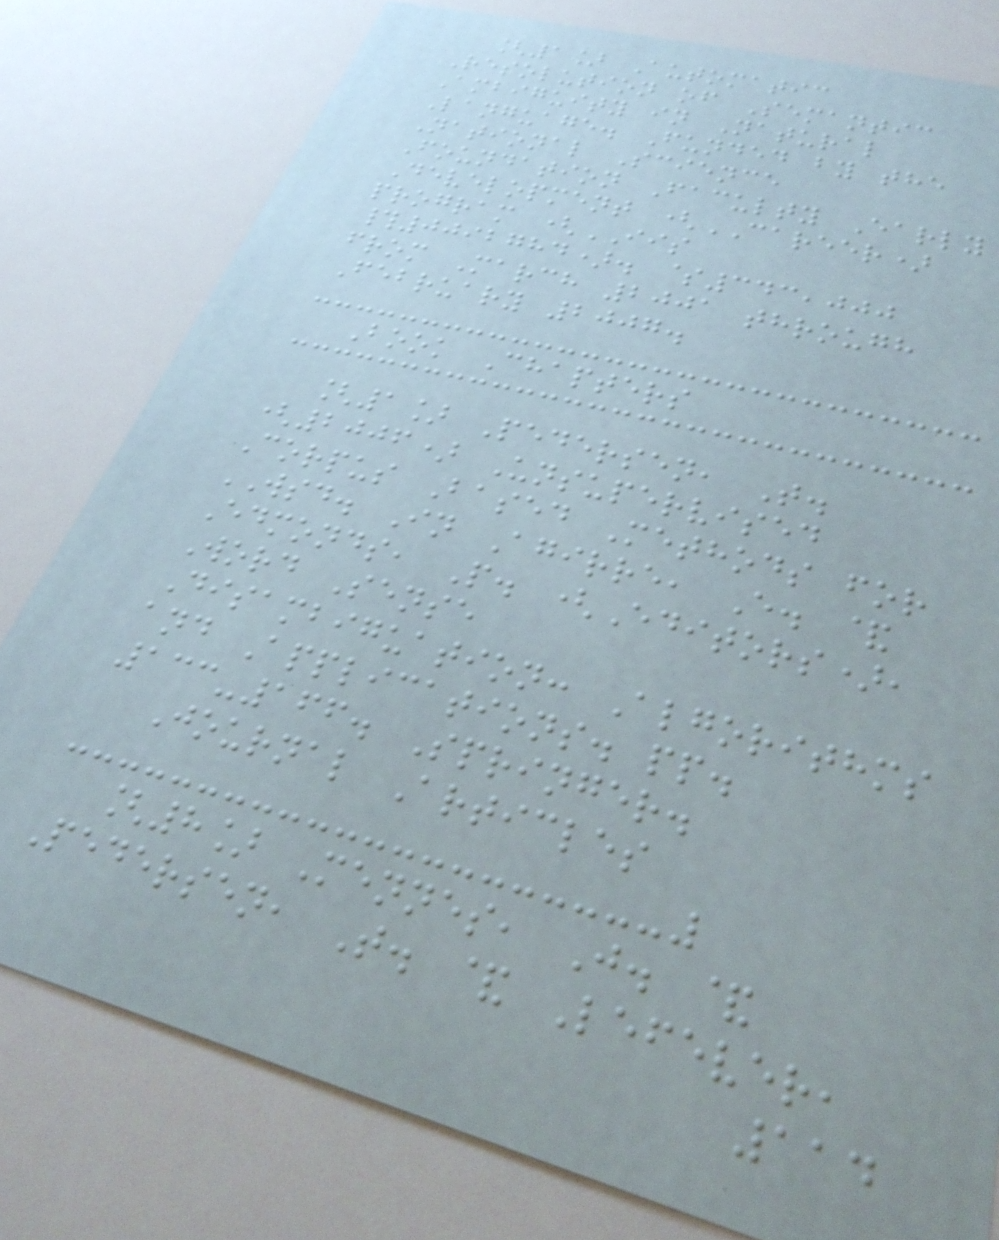[1] Automatic
Resolution of Semantic
Ambiguity in Natural
Language. Funded by the
National Science
Foundation Faculty Early
Development (CAREER)
program (IIS
#0092784). $343,000
from March 2001 through
February 2007.
Book Chapters
[1] Pedersen, T.
(2006) Unsupervised
Corpus Based Methods for
WSD. In Agirre, E. &
Edmonds, P. (Editors),
Word Sense
Disambiguation: Algorithms
and Applications. pp.
133-166. Springer.
Journal Articles
[8] Mennes, J. &
Pedersen, T. & Lefever,
114
